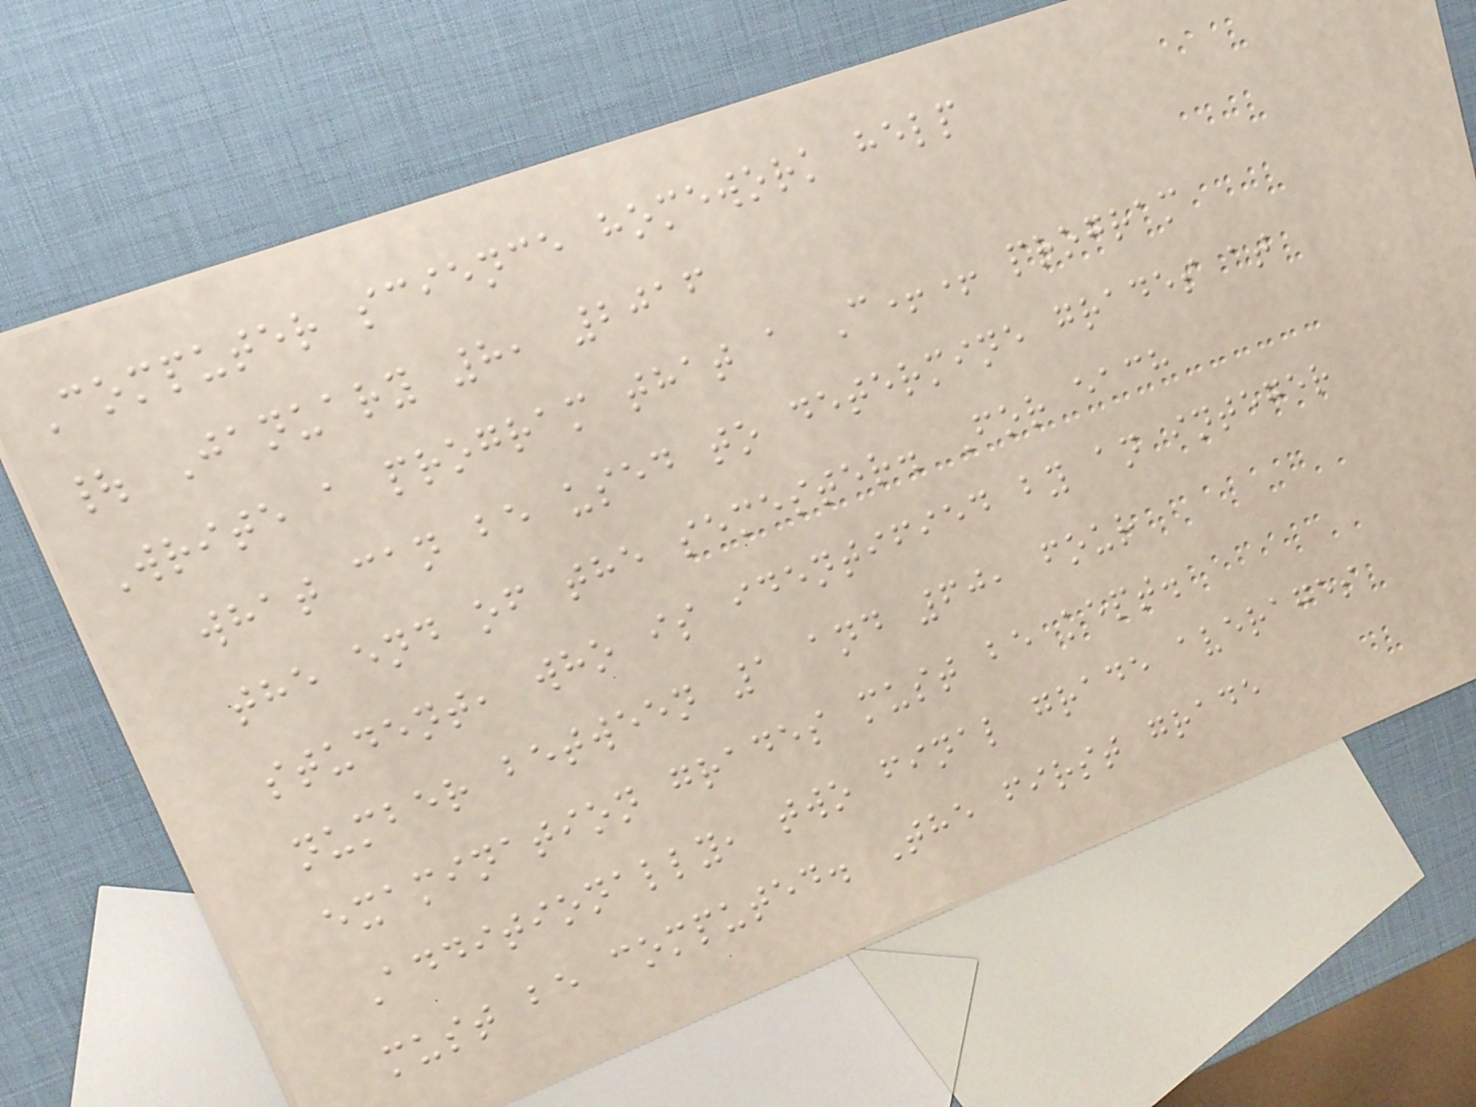Computer science homework help
| January 8, 2016
Write a program that a C++ program
what can be used to determine grades at
the end of the semester. For each
student, who is identified by an integer
number between 1 and 60, four
examination grades must be kept.
Additionally, two final grade averages
must be computed. The first grade
